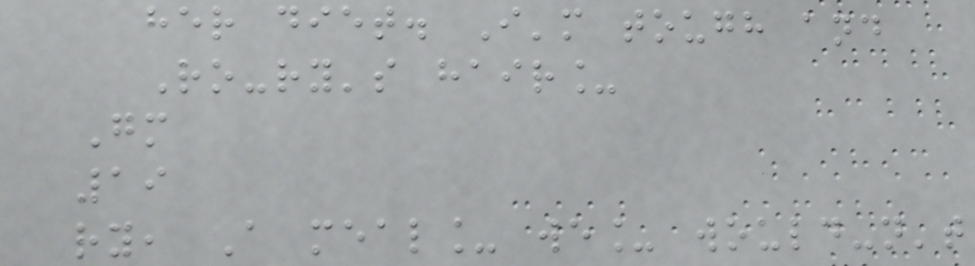her diet. I'm tough and
Ro-ry's hair_
Gm
19
ry, A meal_ we_ would-n't
